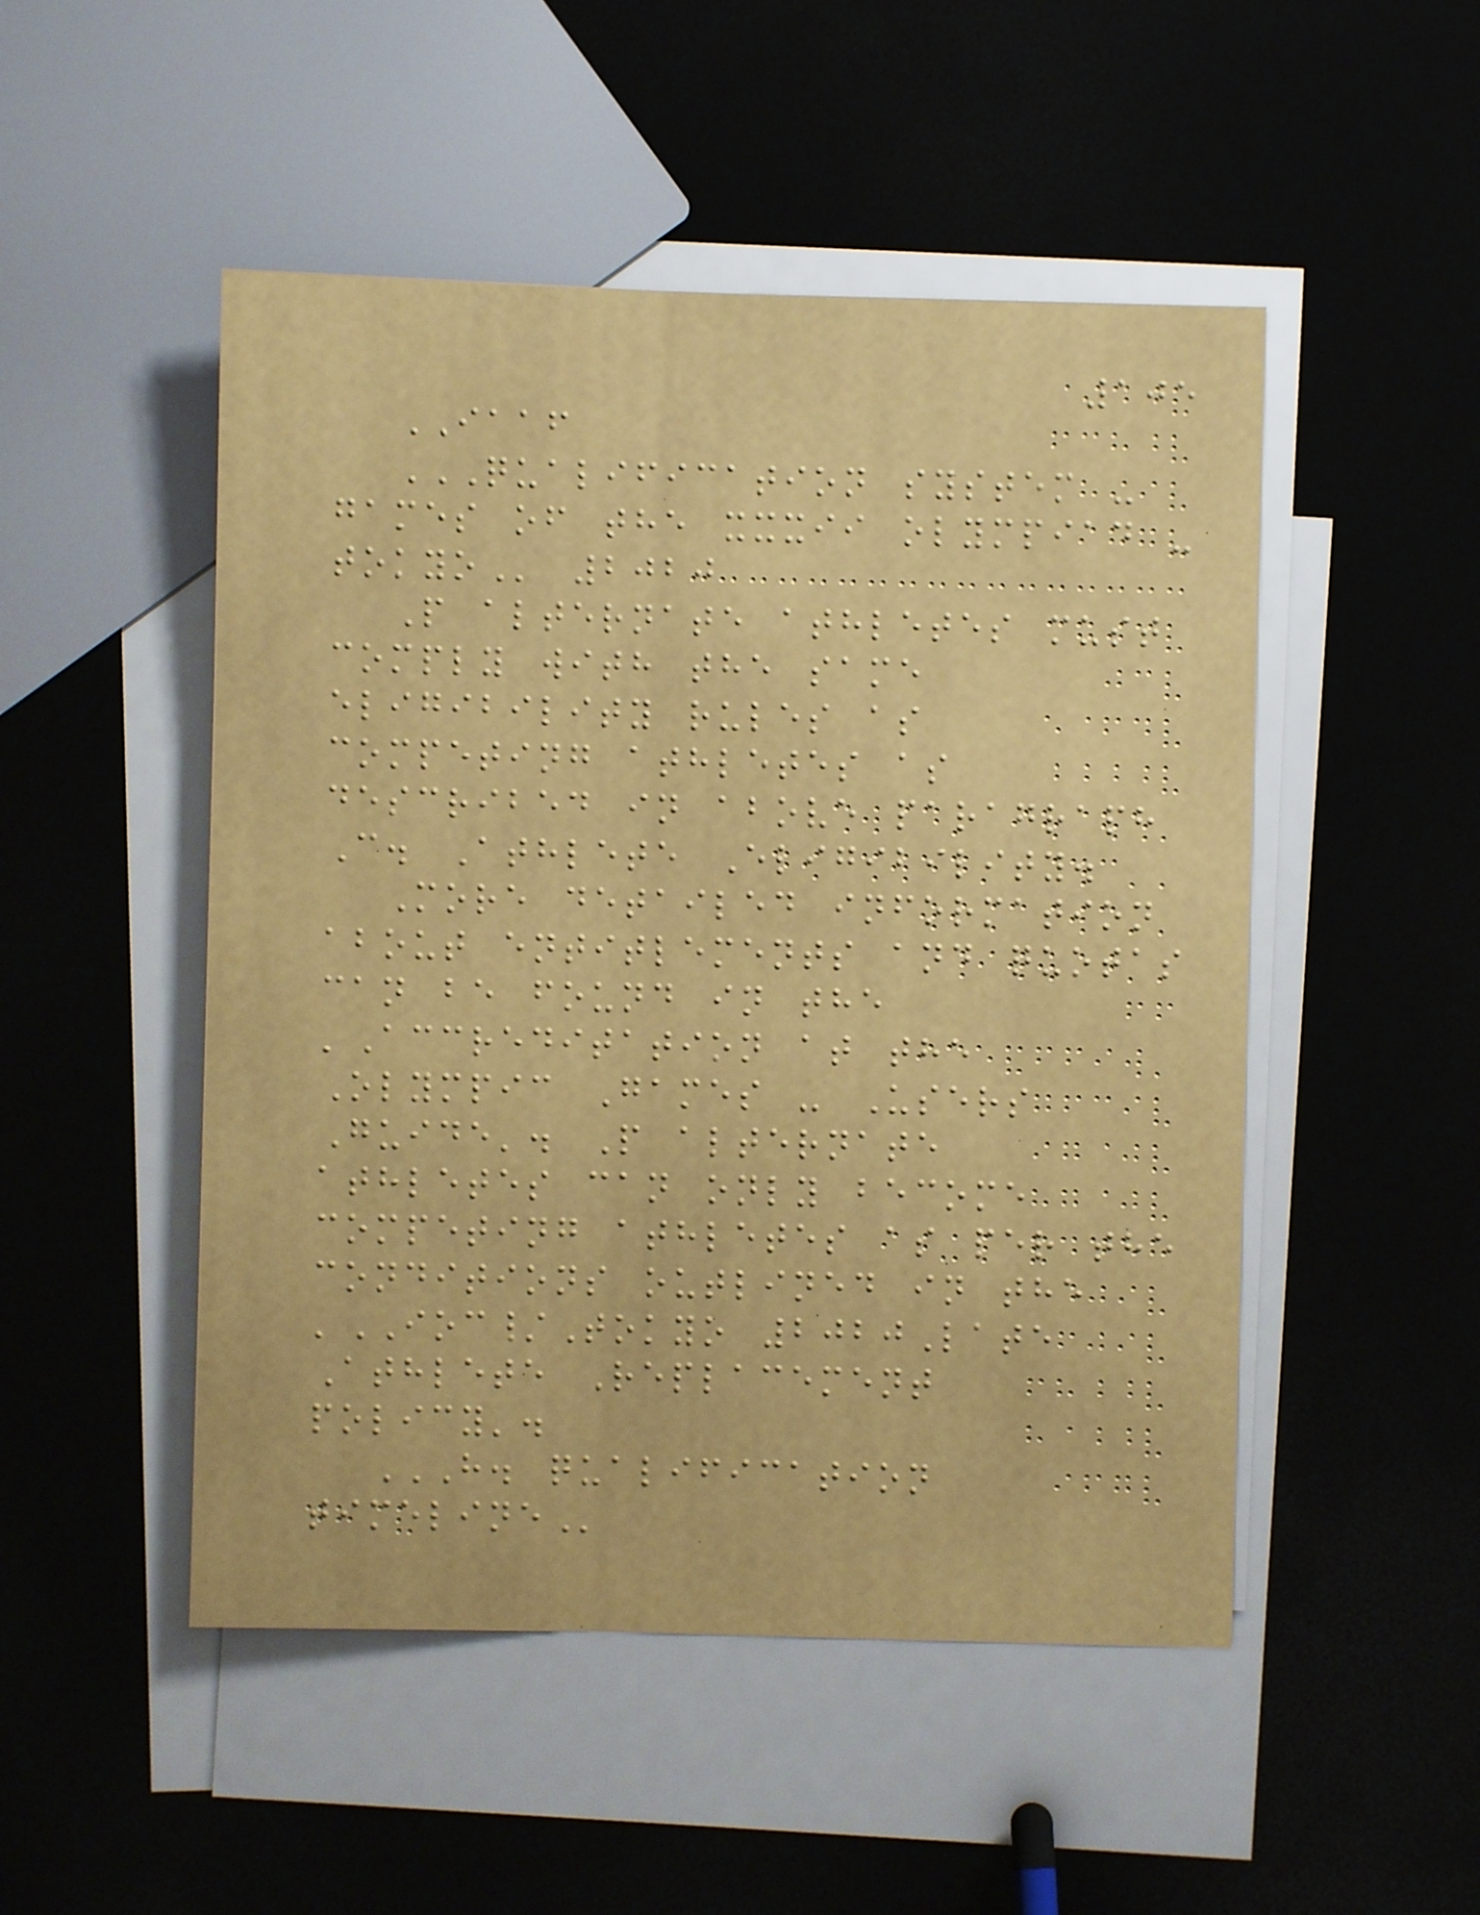105
IAAF
QUALIFICATION SYSTEM -
GAMES OF THE XXXII OLYMPIAD -
TOKYO 2020
P alternate athletes must
comply with the same
eligibility rules as
competing athletes as
described in above paragraph
C. Athlete Eligibility.
More detailed information
about entitlements and quotas
can be found in the
'Accreditation at the
Olympic Games - Users
Guide'. P alternate
athletes can only become
competing athletes as per the
conditions outlined in the
'IOC/Tokyo 2020Late
Athlete Replacement
policy'.
H. QUALIFICATION
TIMELINE
